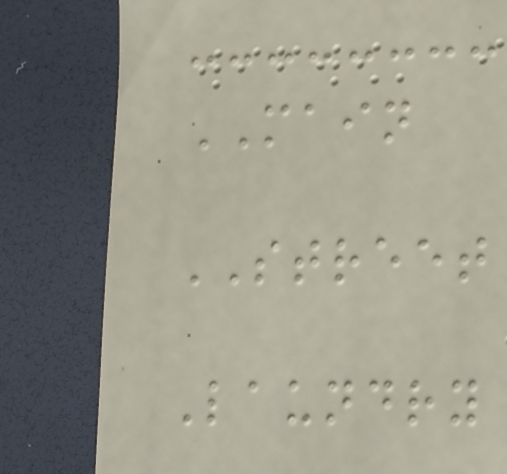MAIN
STREET
Laundry
